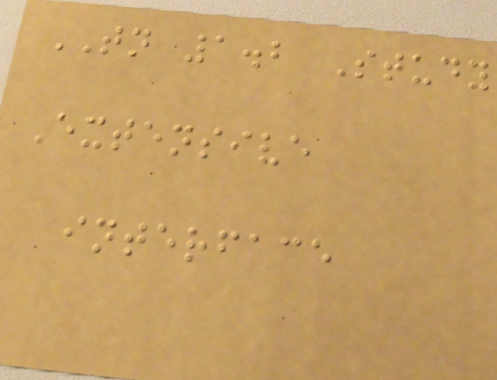TN 1.2 Study
Extensive
interface
